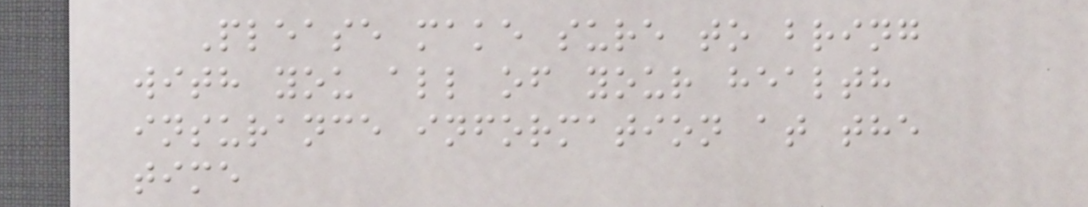Please make sure to bring
with you all of your health
insurance information at the
time
